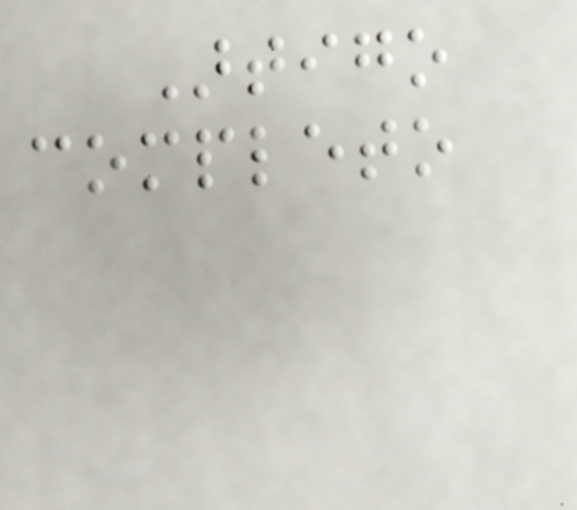Artigo
completo
